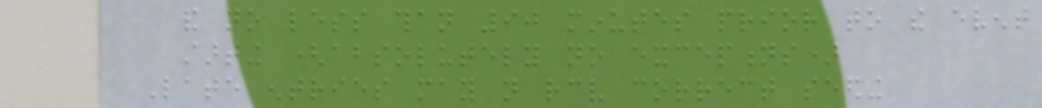and no less than 90 minutes prior to the event
starting (absolutely no exceptions)
Late entries may not receive correct seeding
